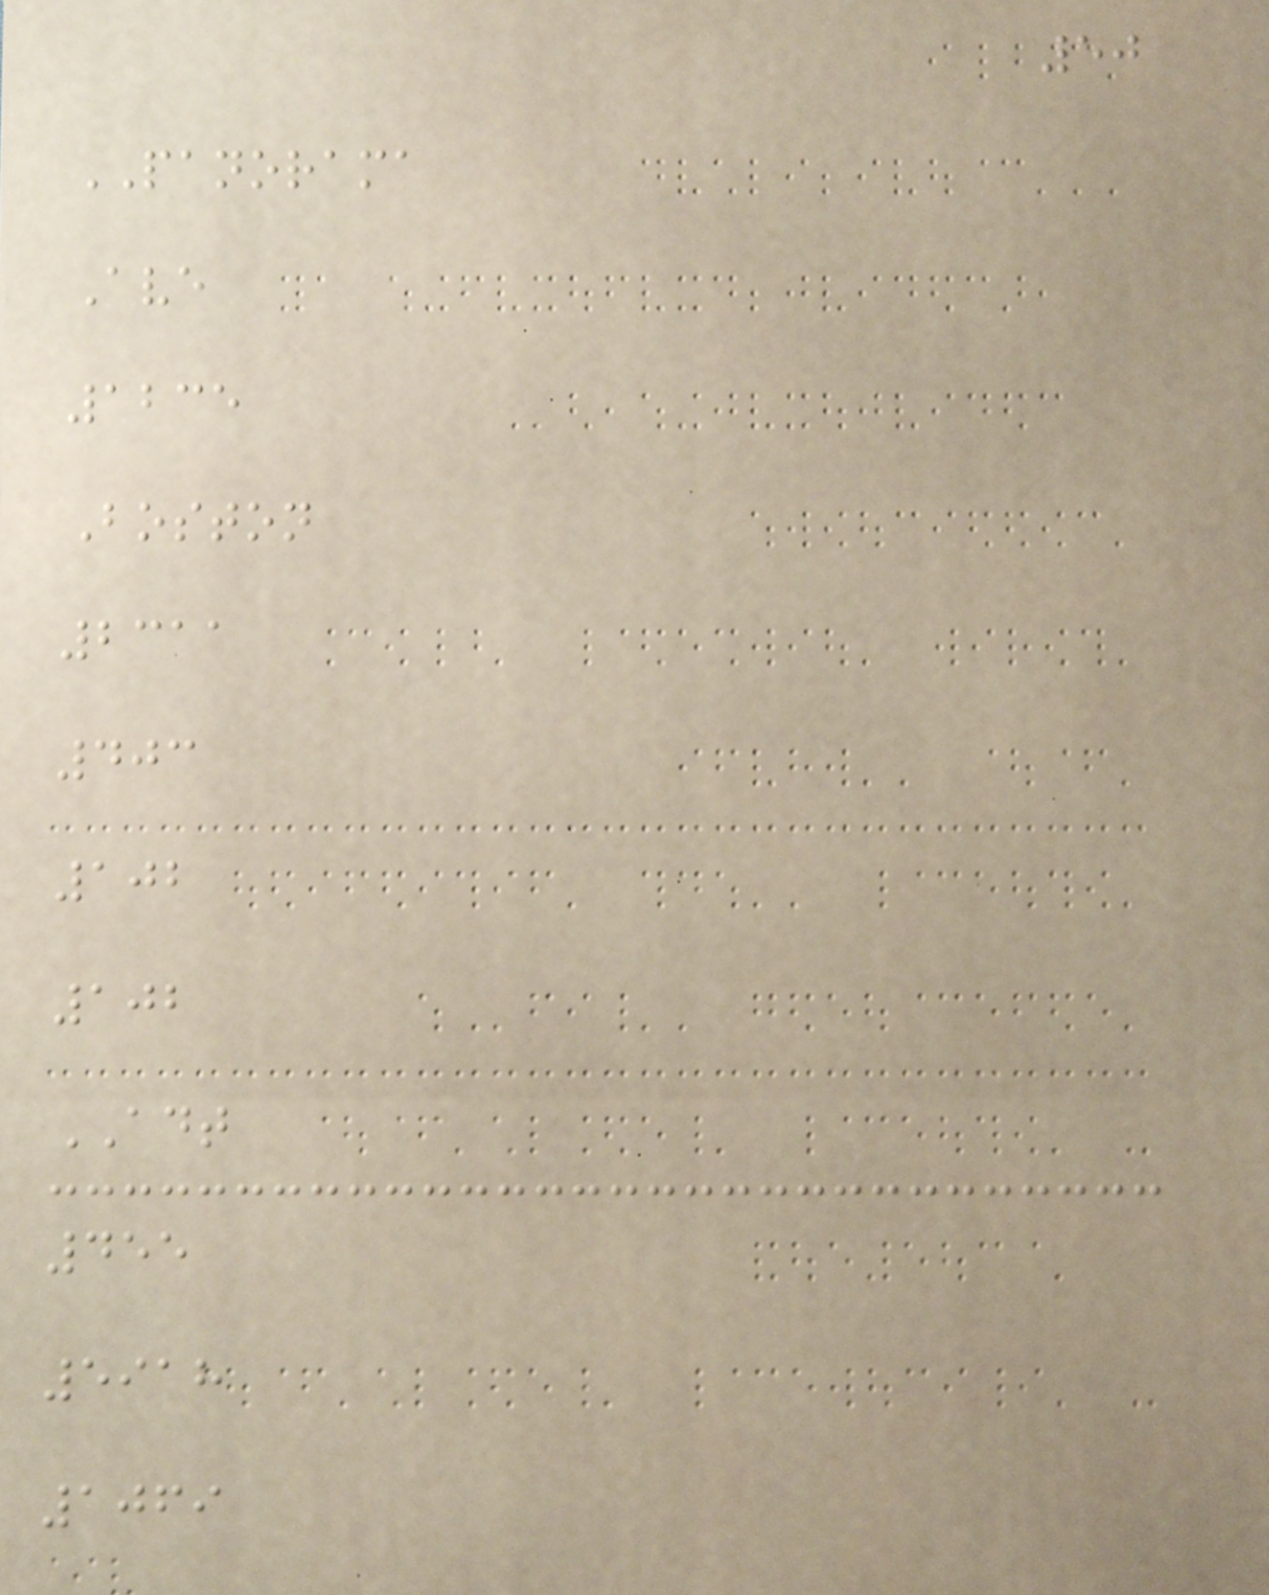50
PANORAMA
Ave
1235
Boston
2311
403
102
102
ADT
455
5918
1069
